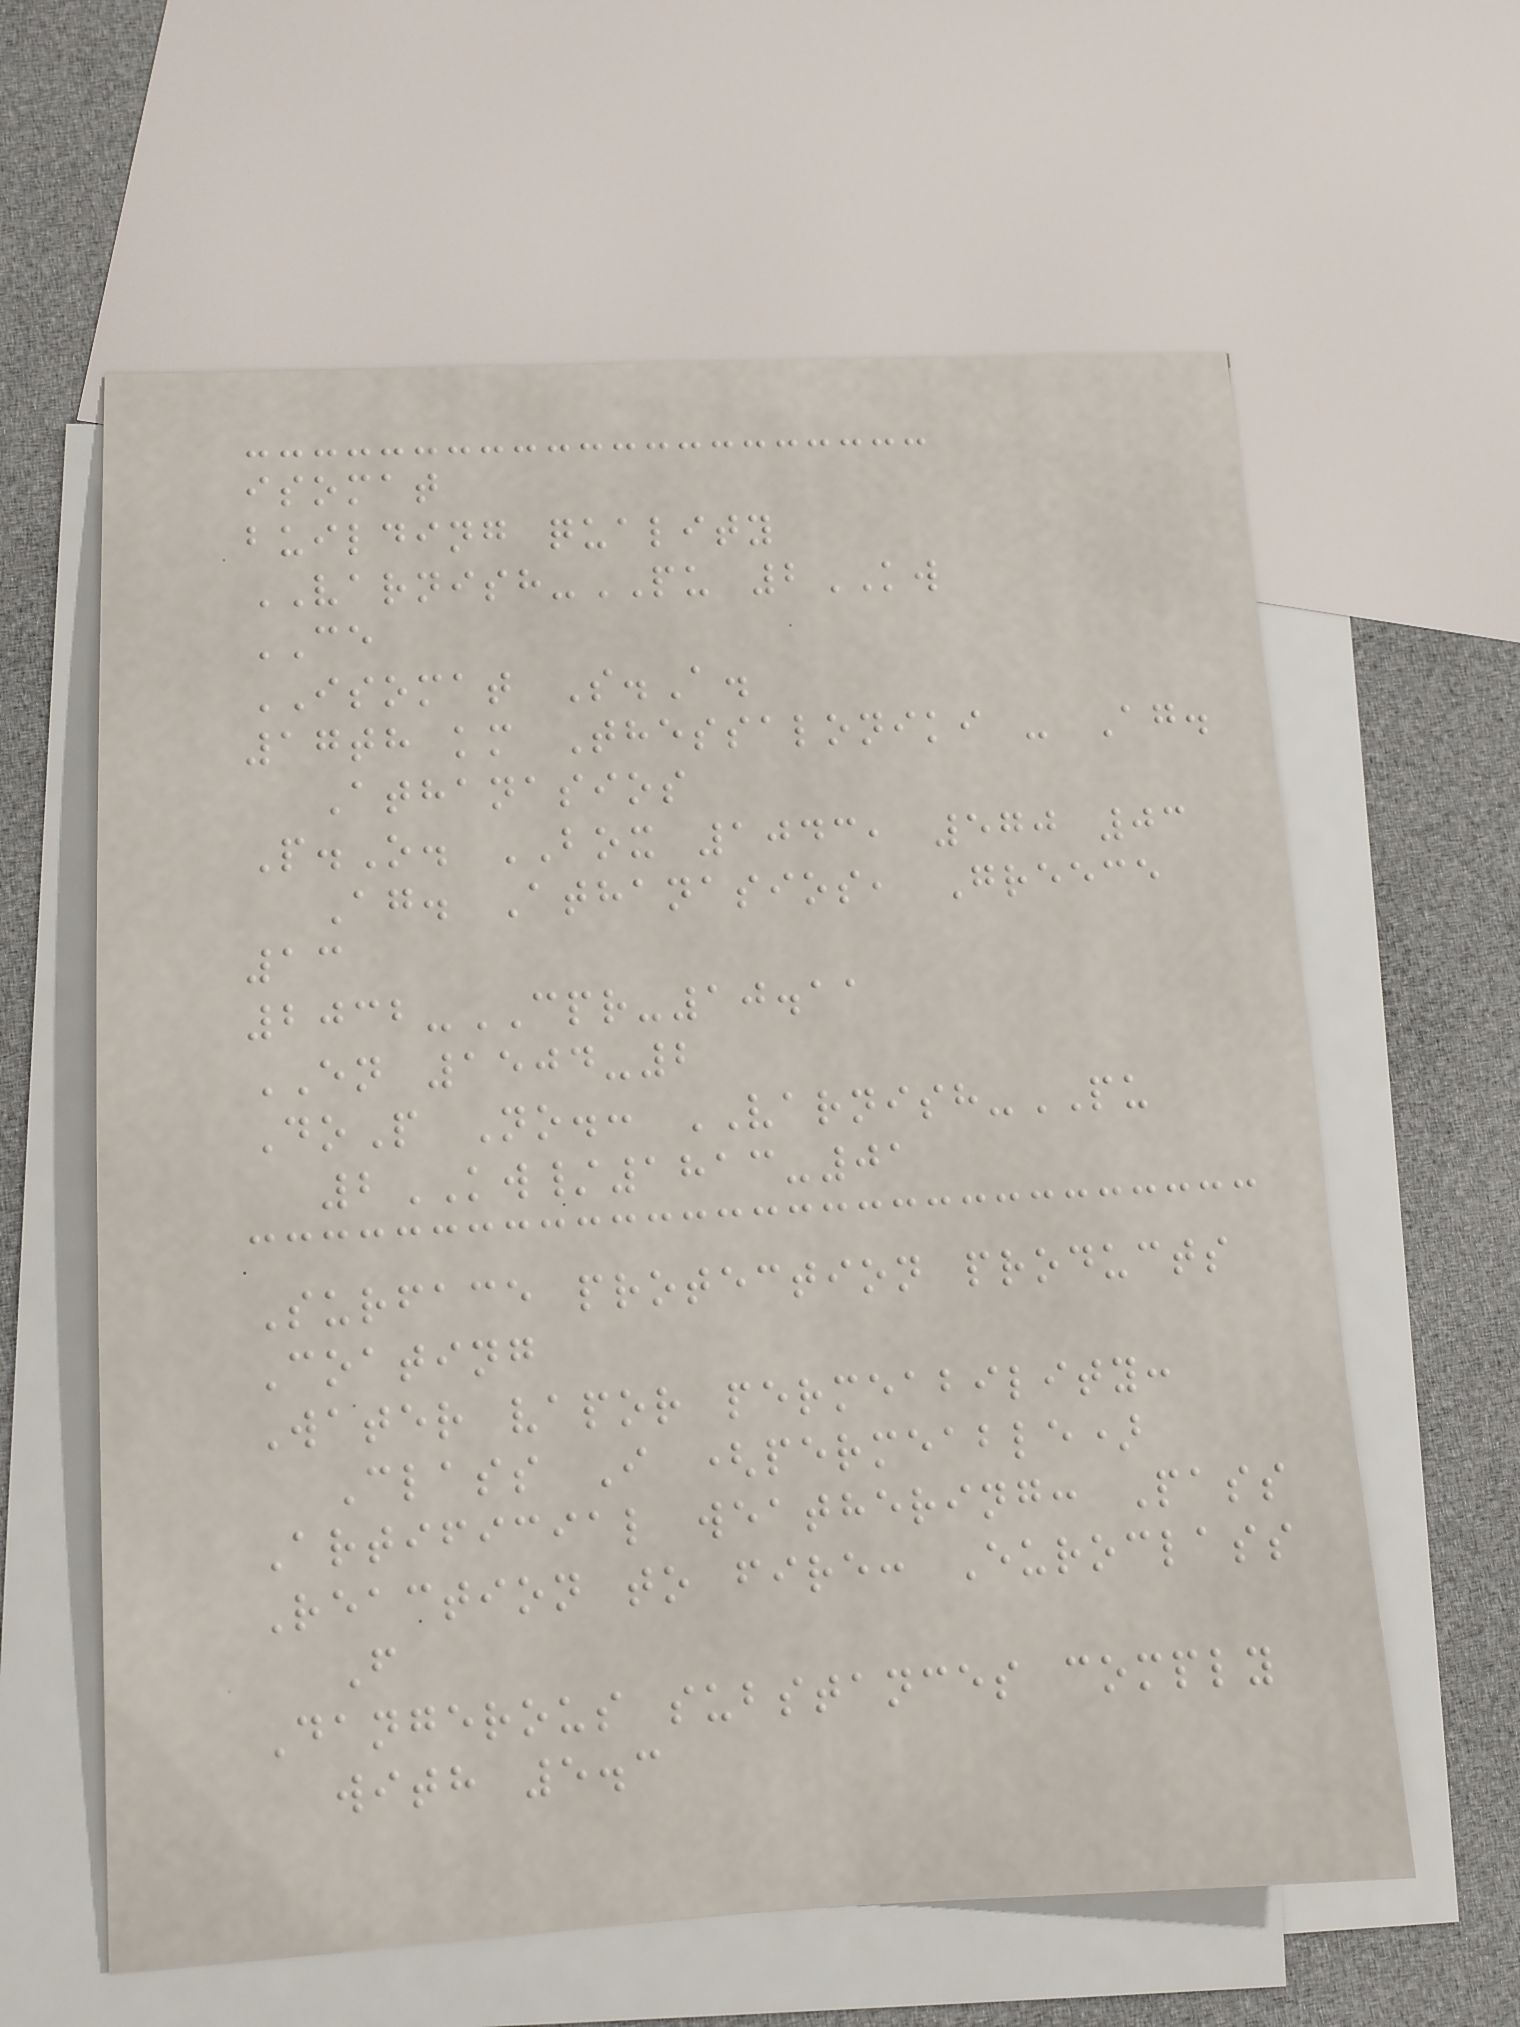isomat
building quality
VARNISH-PU 2KW
CE
ISOMAT S.A.
17th km Thessaloniki - Ag.
Athanasios
P.O. BOX 1043, 570 03
Ag. Athanasios, Greece
13
2032-CPR-10.11
EN 1504-2
DoP No.: VARNISH-PU
2KW/1813-01
Surface protection products
Coating
Water vapor permeability:
Class I (permeable)
Artificial weathering: Pass
Reaction to fire: Euroclass
F
Dangerous substances comply
with 5.3
